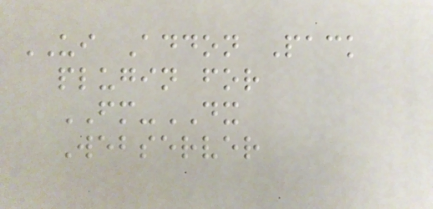UI Addon Pack
plugin for
FM-DX
Webserver
